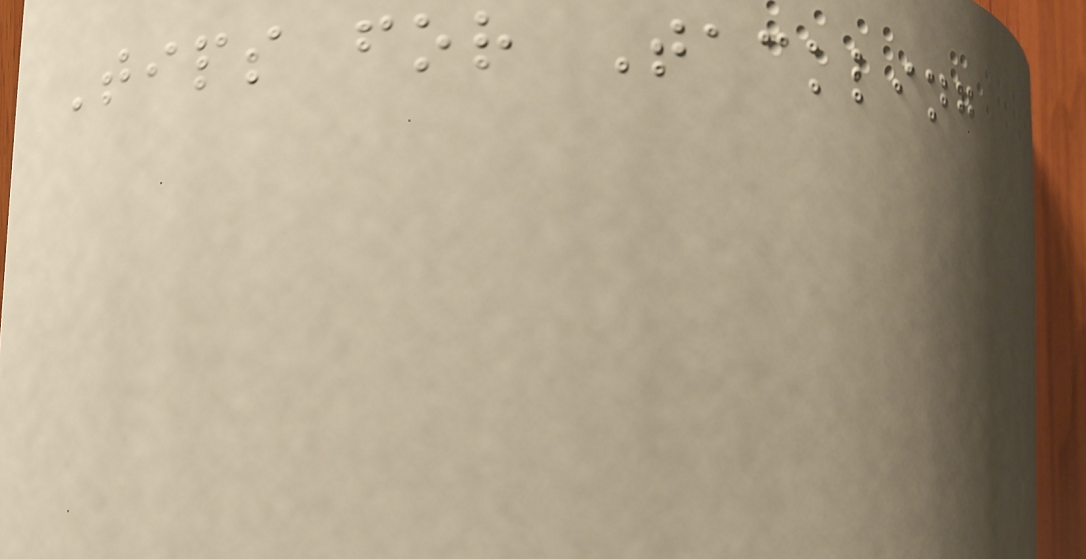Tips for Tackling
